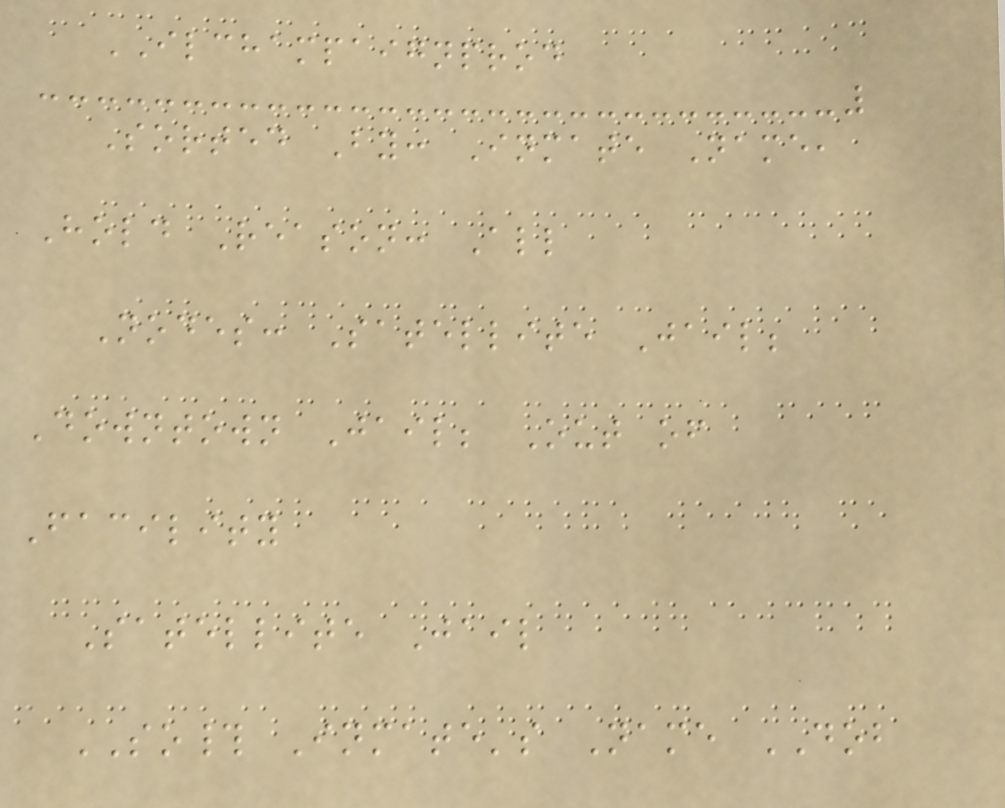ILCHAMPAIGNPROD
Sorted By: Inmate Name,
Hold Reason: All
Nodes: Satellite Jail;
Downtown Jail; Out of
Facility
Satellite Jail
SO# Inmate's Name DOB
